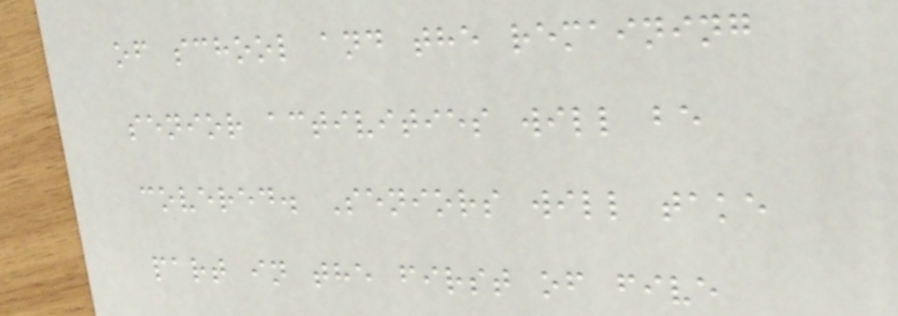of school and the remaining
senior activities will be
covered. Seniors will take
part in the first of five
